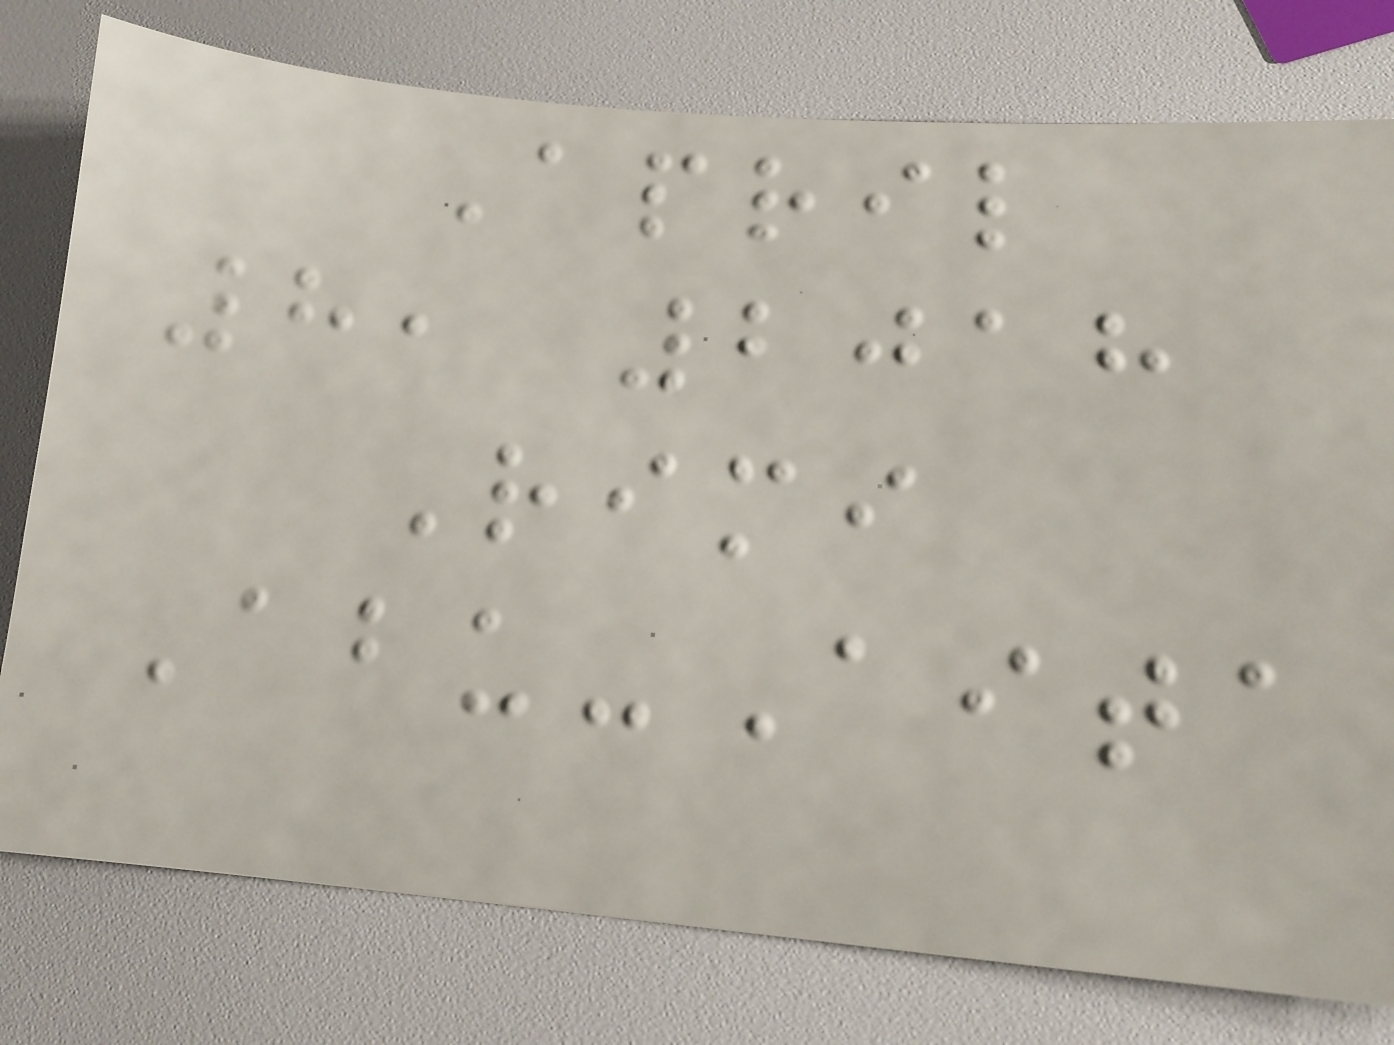April
8, 2018
Rimi
Abu-Aita
